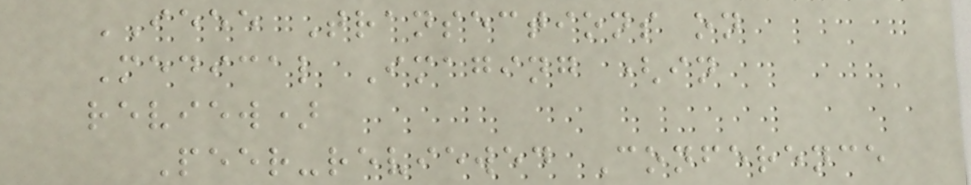IEEE Transections on
Medical Imaging (in
review)
Peer-reviewed Conference
